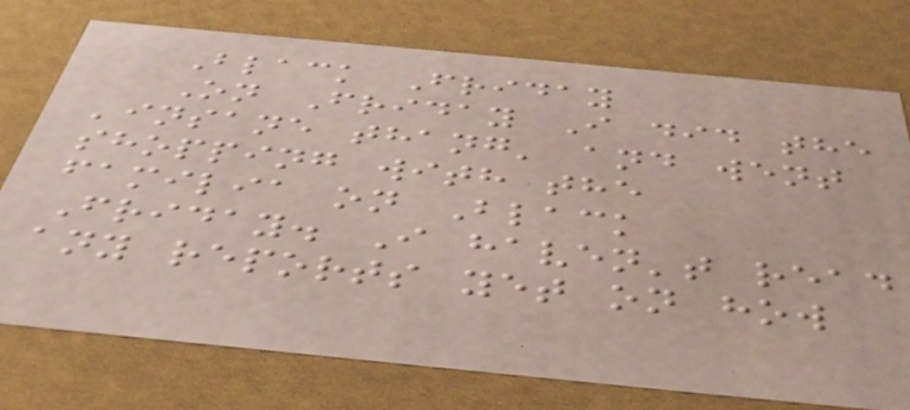Black Friday
On Friday I did the
'insane thang' and went
shopping with the
familia on Black
Friday. I haven't read
any reports yet on how
